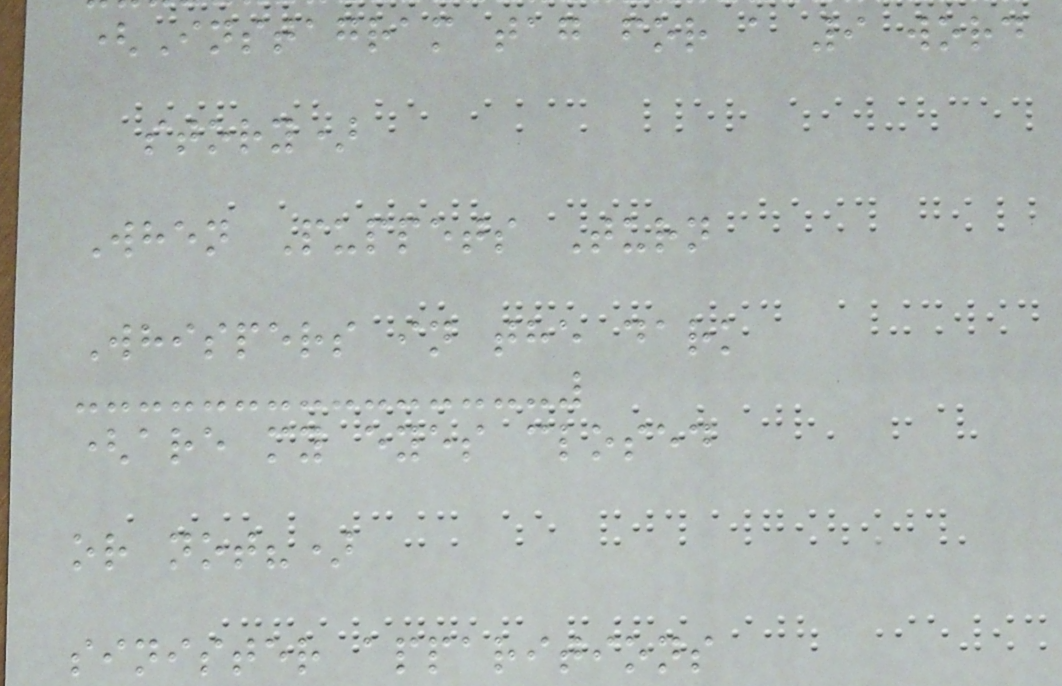(Instagram tag for a 9 word
story)
When Puppets Turn
Whispers in the dark
(are my eyes closed
or not?)
sinister apparitions
